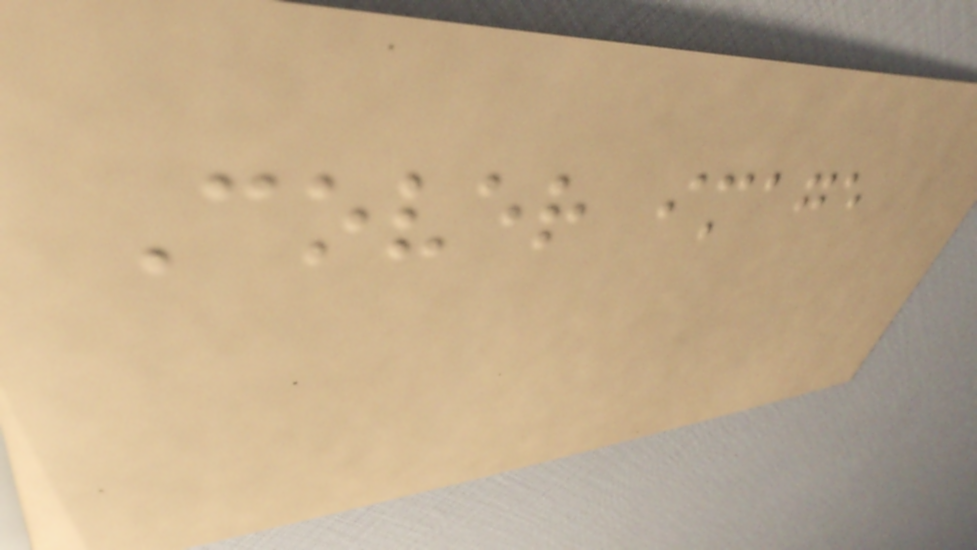Cover image
